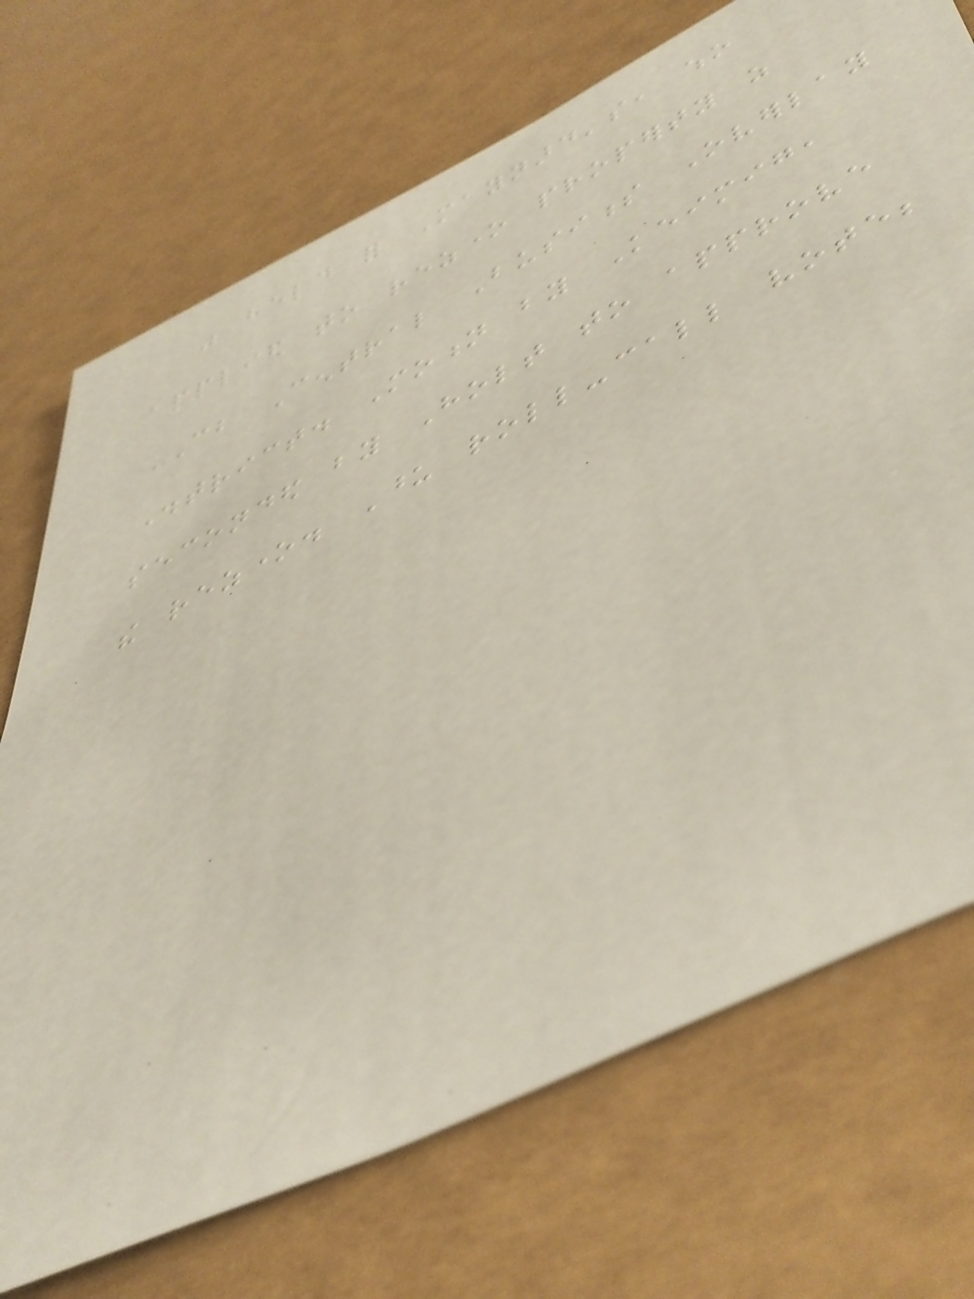was held for Maynard's, who
applied to rezone property as
CB Central Business Overlay
District. Motion by Keimig,
seconded by Holt to approve
the rezone. Upon roll-call vote;
